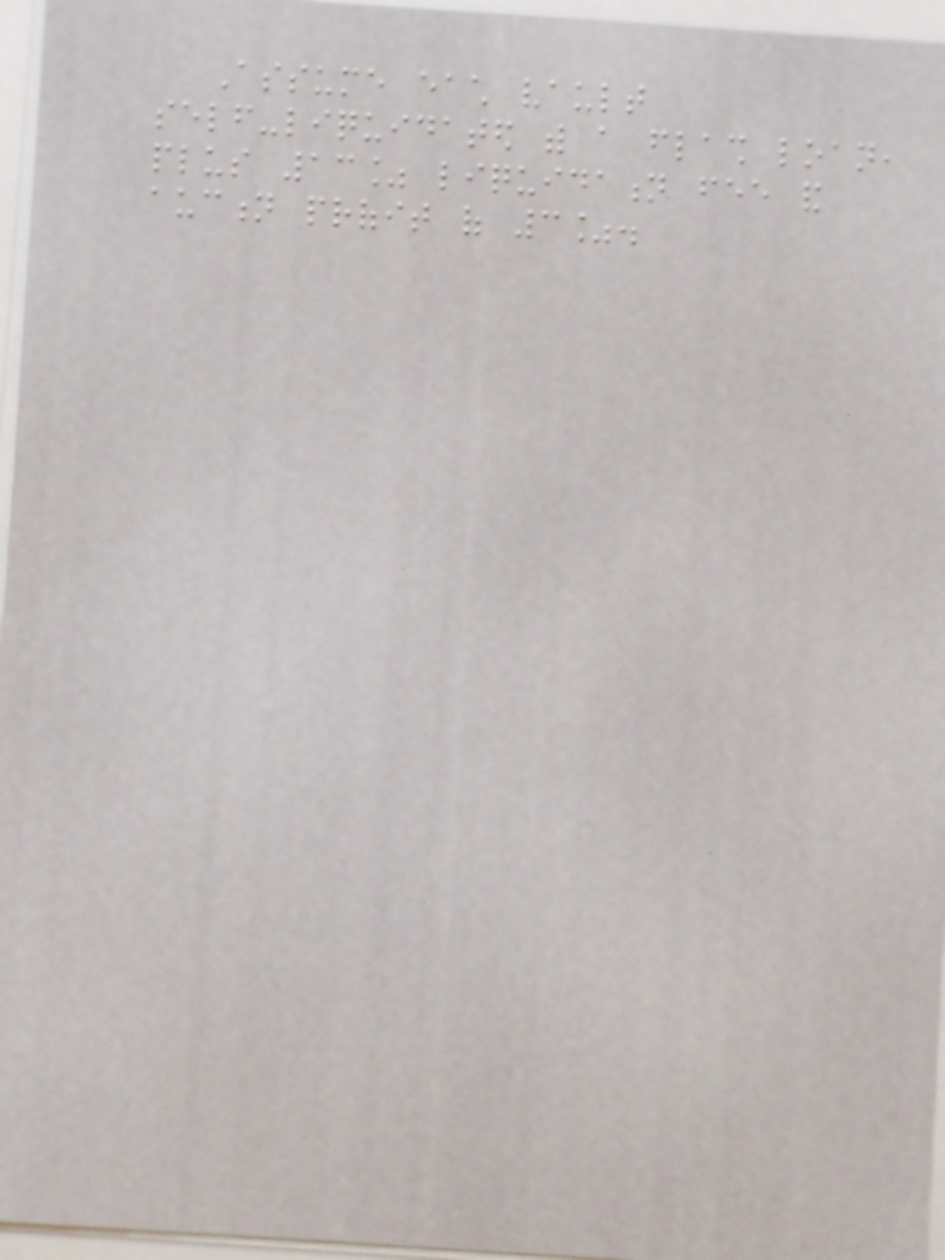Assume each vault
self-liquidated with a flash loan,
plus 13% liquidation fee and
auction profit of 3%.
